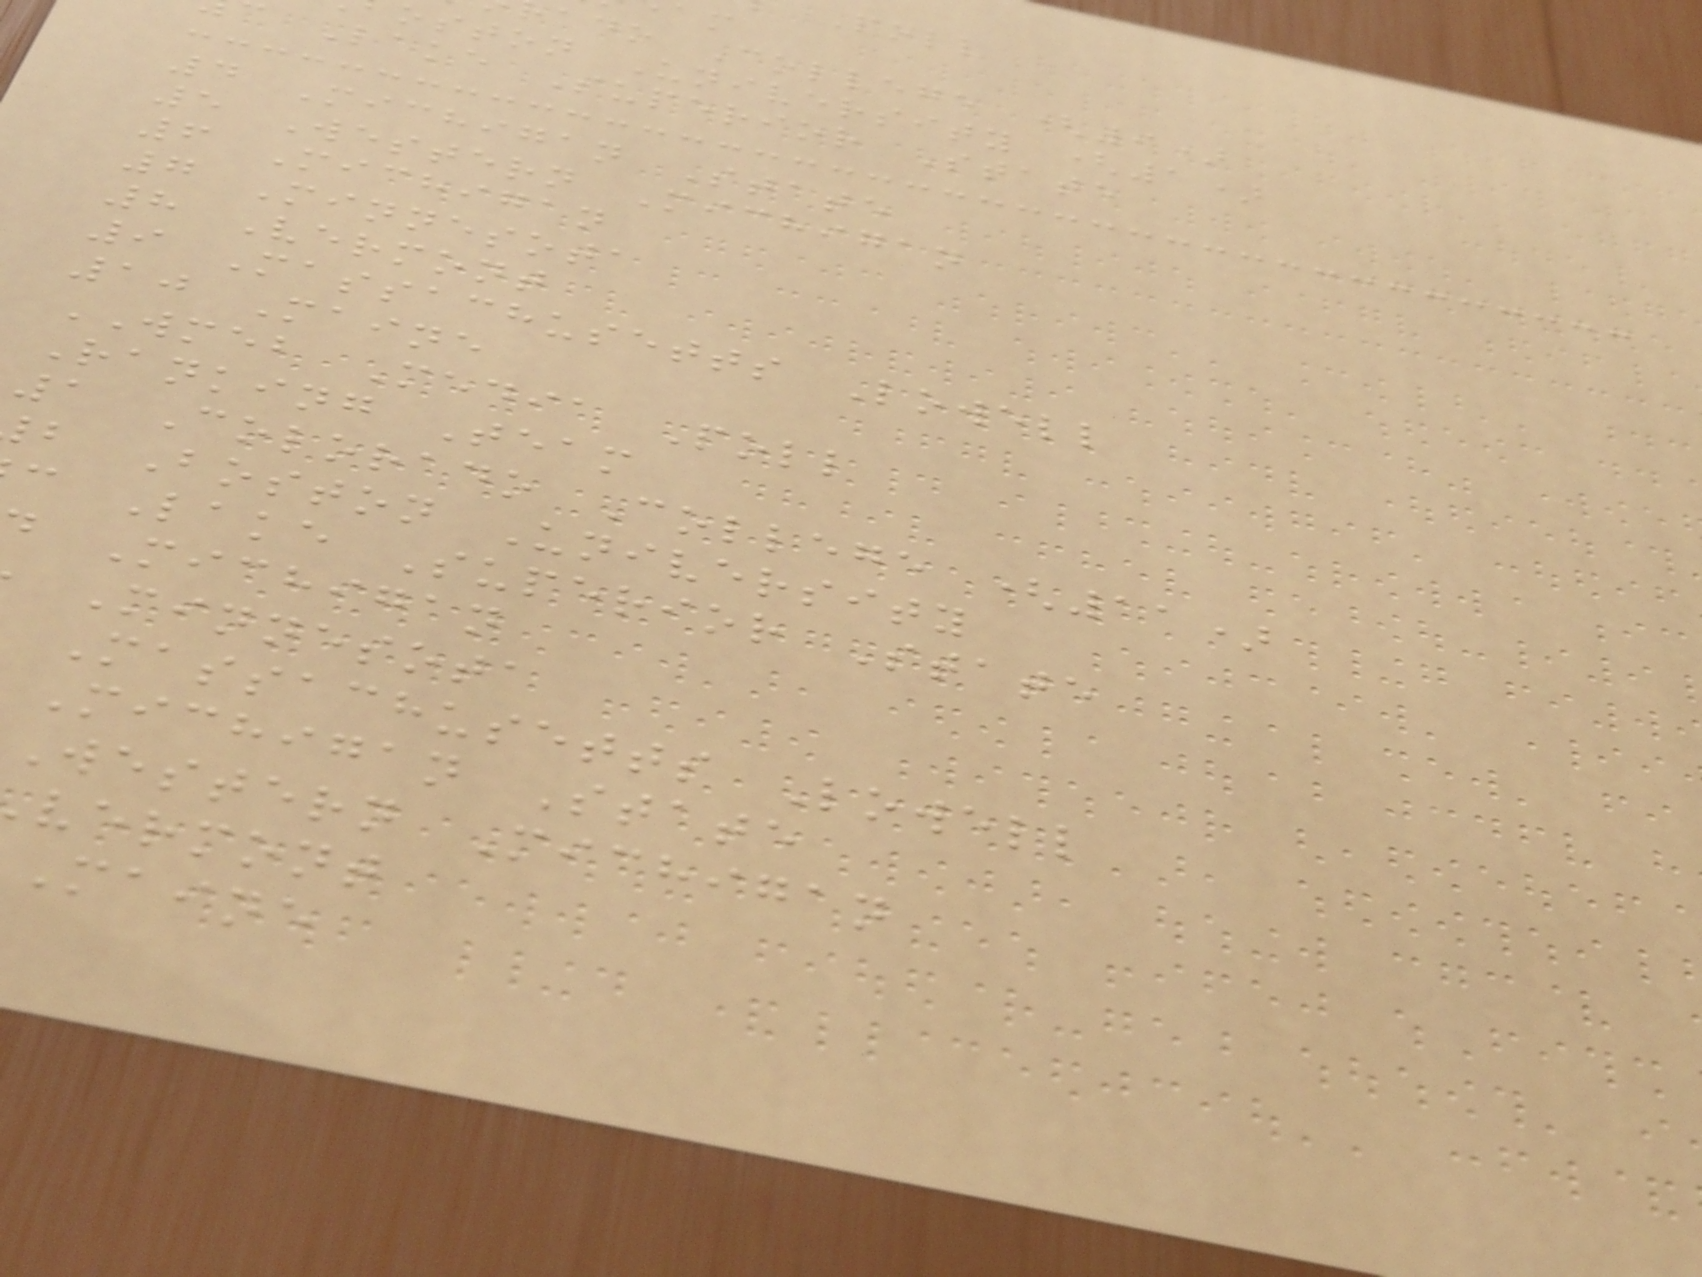ado College (9)
oston University (1)
Lake Superior State
4 Michigan State
5 Western Michigan
6 Michigan
7 Minnesota
8 Vermont
9 Massachusetts Lowell
10 Maine
WMEB Media Poll
Ranking Team
1 Colorado College (11)
b Boston University
c Lake Superior State
Michigan
Minnesota
Massachusetts Lowell
Michigan State
Western Michigan
vermont
Maine
